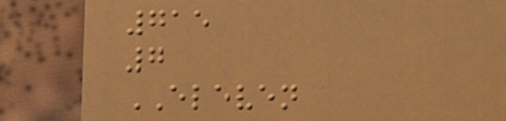715
7
ELEVEN
